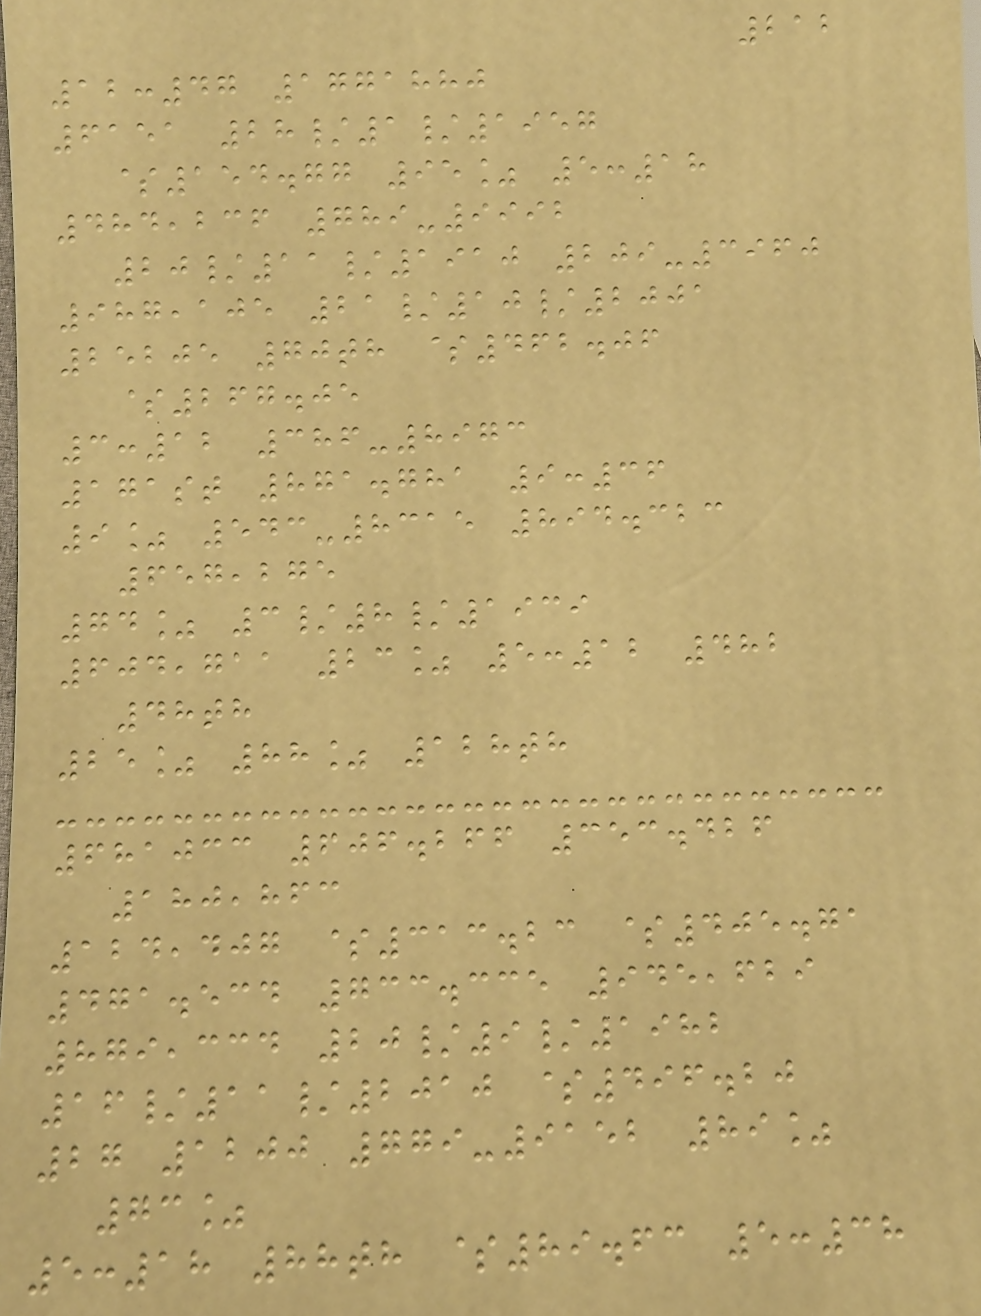212
12:47 1771880
6151 28/1/1957
$154.77 95% 5:18
484,236 789-9992
20/11/1910 209-3960
987,105 21/10/2001
25205 70th $462.06
$267.05
3:12 386-8973
171st 871.781 9:36
9% 543-8315 894.323
657,275
74% 3/8/1939
604,711 23% 5:12 482
48th
25% 88% 128th
681033 606.266 353.426
180,863
124,407 $313.23 $405.71
471.534 733.335 945,629
879,334 20/9/1982
16/11/2010 $496.20
27 1200 779-9152 89%
73%
5:18 88th $89.63 5:38
